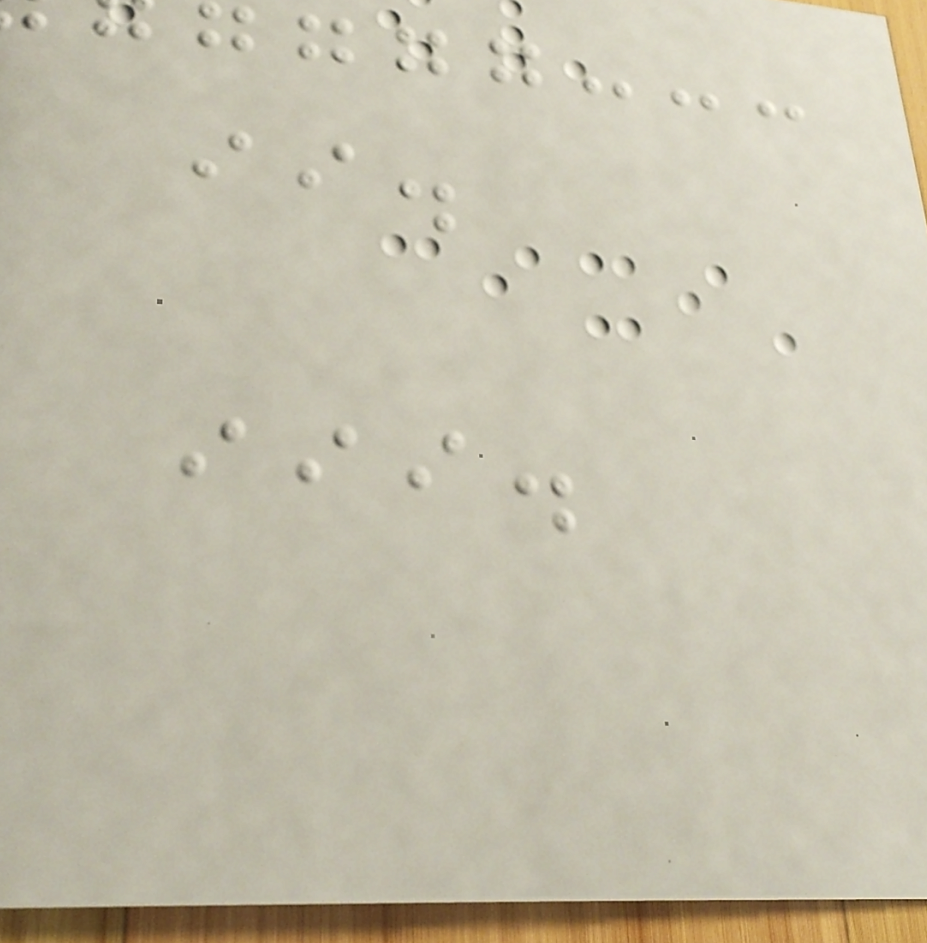ii.
iii.
